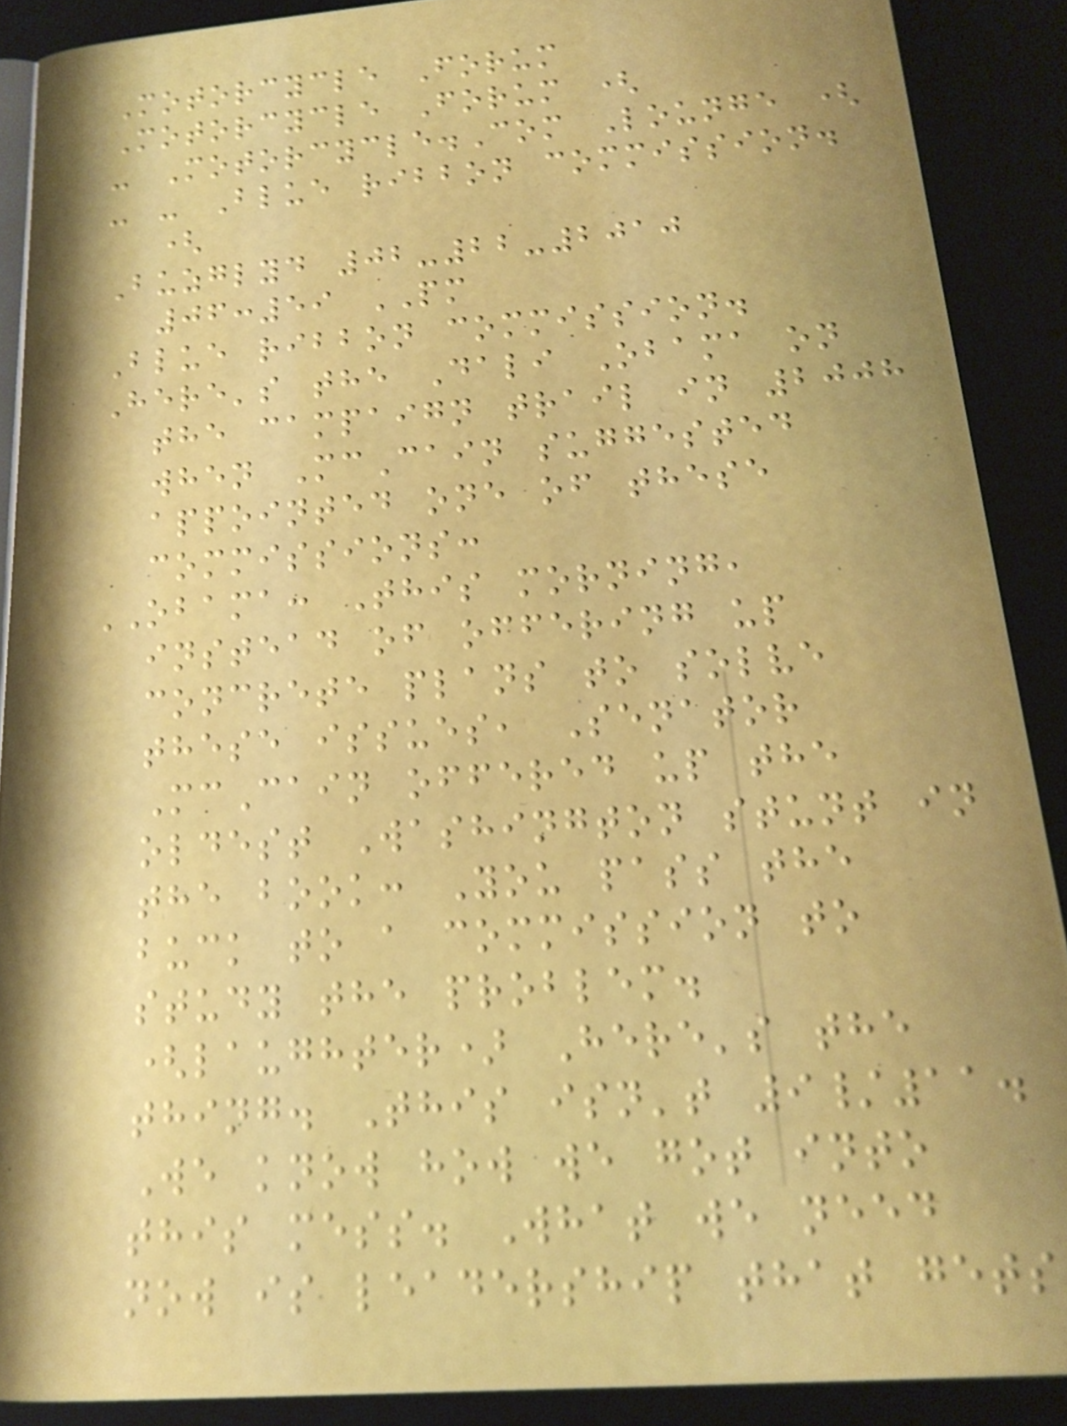Motorcycle Forum
Motorcycle Forum (
- Motorcycle.Com Lounge (
- - Blue ribbon commission.
(
Buzglyd 02-22-2010
06:59 PM
Blue ribbon commission.
Here's the Dali Obama on
the campaign trail in 2008
when McCain suggested
appointed one of these
commissions:
OBAMA: This morning,
instead of offering up
concrete plans to solve
these issues, Senator
McCain offered up the
oldest Washington stunt in
the book: You pass the
buck to a commission to
study the problem.
(laughter) Here's the
thing. This isn't 9/11.
We know how we got into
this mess. What we need
now is leadership that gets
